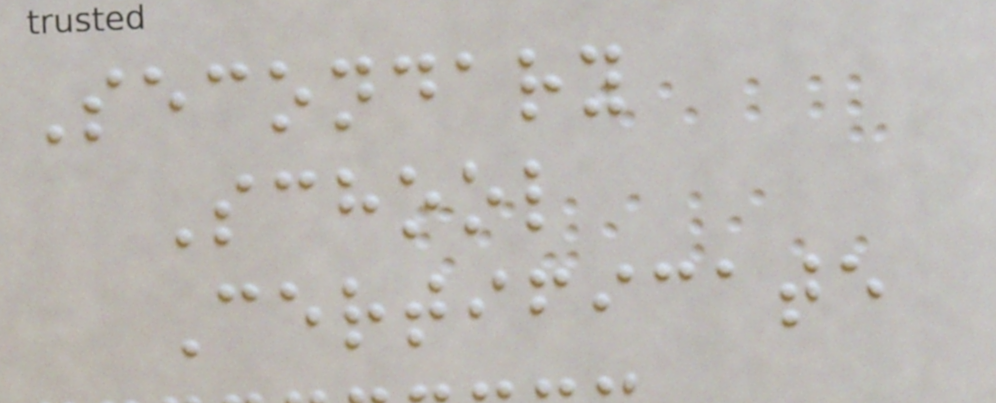Secondary
School
Certificate
